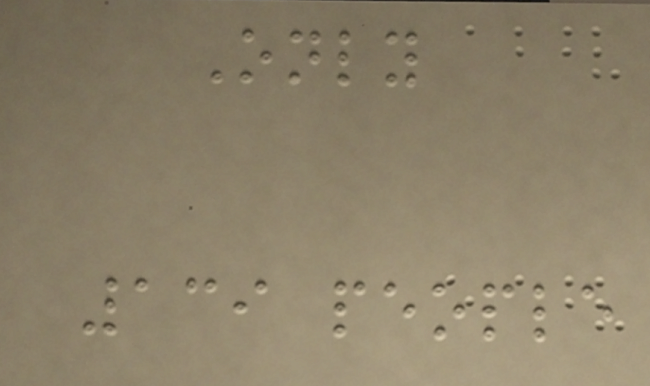Only
139 people
